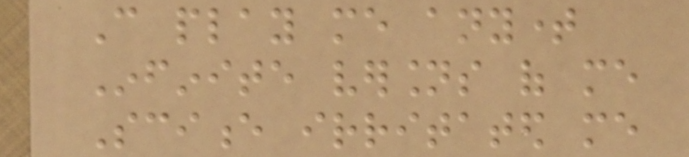Can play me anytime
Infinite versions of me
Science irritated me
